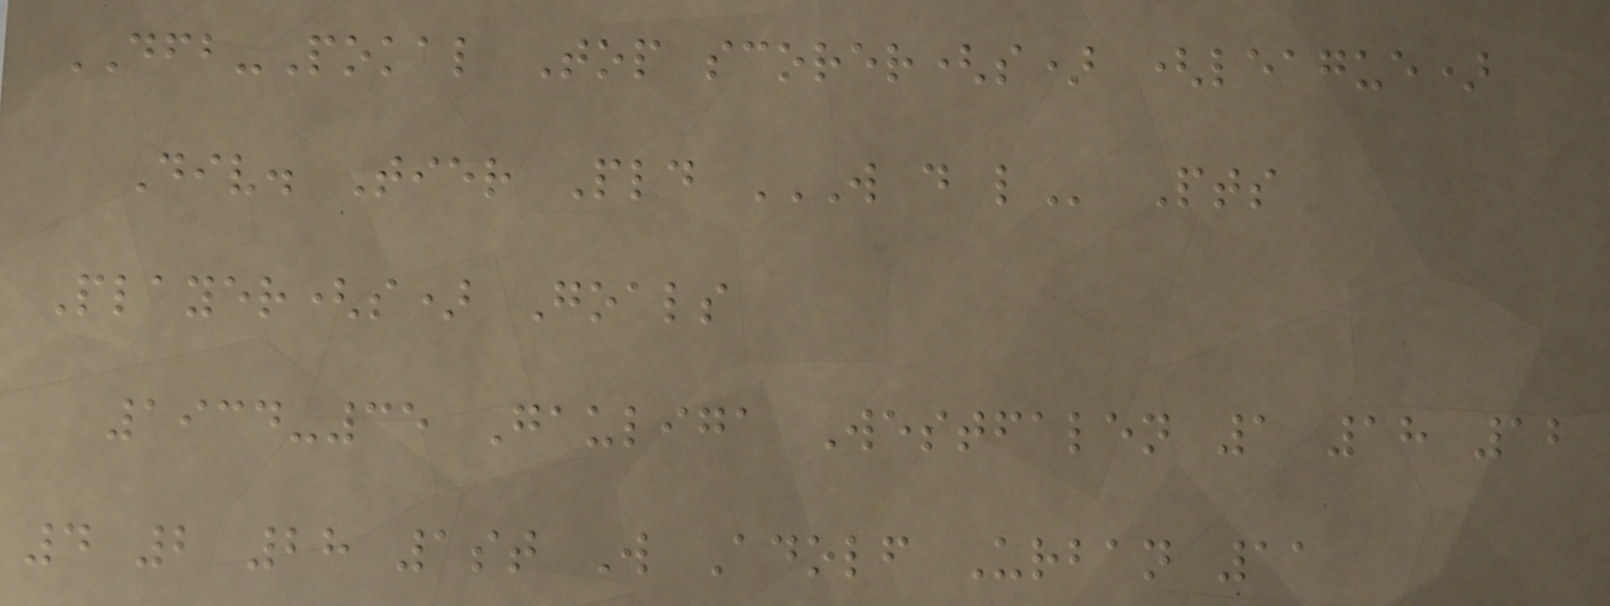DFB-Pokal Top scorer(s) (league)
Div. Tier Pld W D L Pts
Player(s) Goals
1934-35 Gauliga Westfalen 1 18 12
4 2 28 1st W Adolf Urban 11
